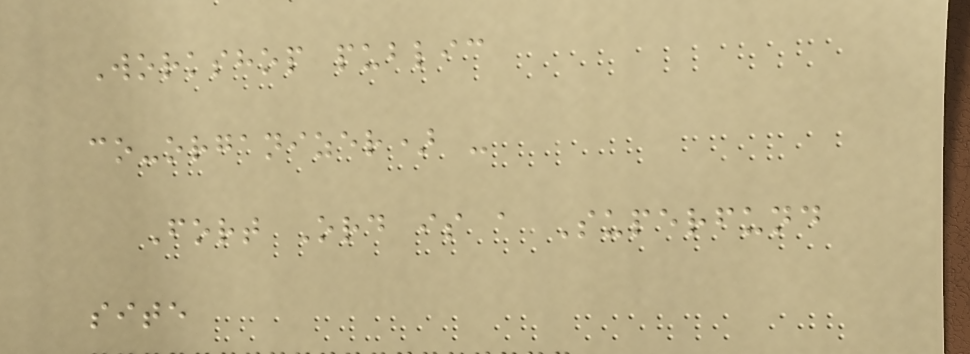Workshop public
co-organizer) -
Fort Ord is a Superfund
site
